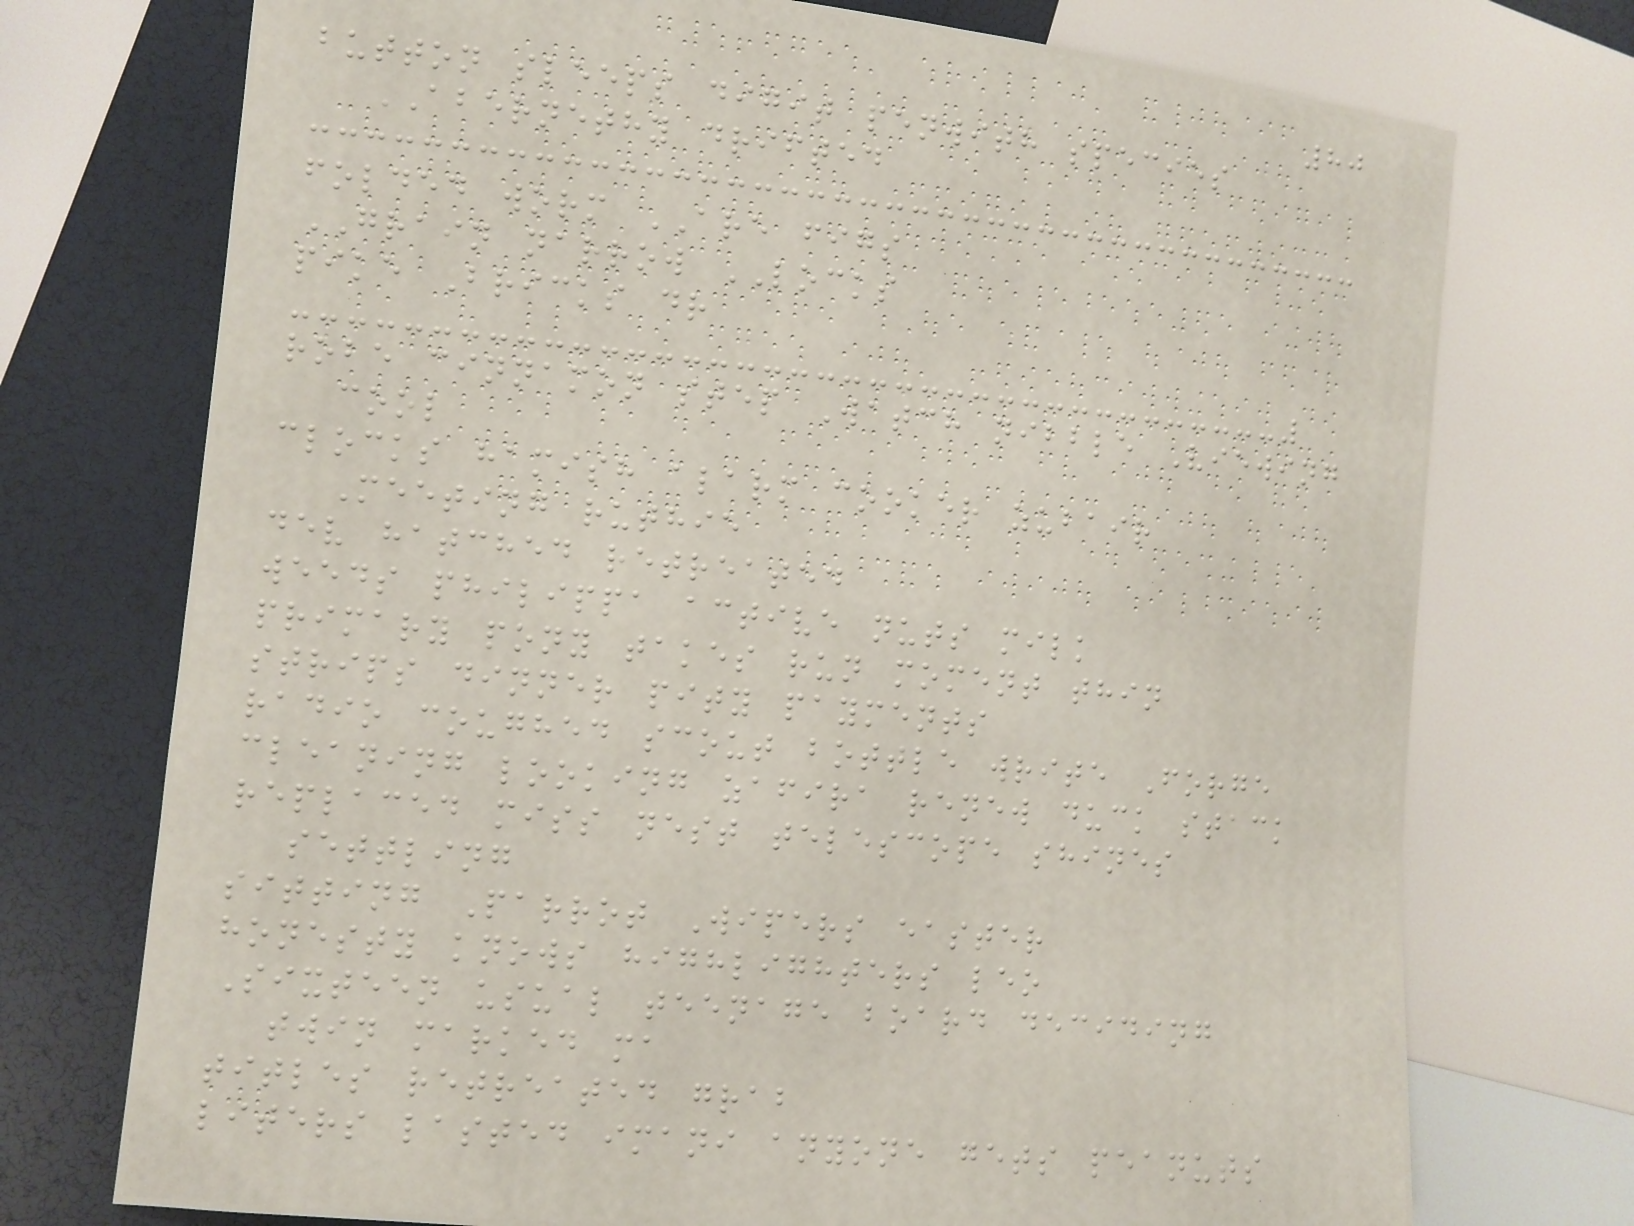80
button sleeps digit penwith species
ABERNETHY drifted
folded worm ARE figs
GRAIN narrow LOCKS
pike Bricks dr
robe cinnamon step Watch nibble Viewing
cool
clocks hamish alarm cooker zubair
Meeting ruthie
dev hatched retreated
weeds philippa active nuts milk
primary pony takes run moment thin
strips dinner pity payments
radio coughed scout bottle write Forge
cleaning looking zafira renew duck stack
replaced miss nest telescope shines
settling
sitting Parrot Wipers easter
honesty knows highlighters leo
Sixteen usual teenage board deciding
twin marked ma
titles retreated grab
liters lasted imani anyone gets peanuts
